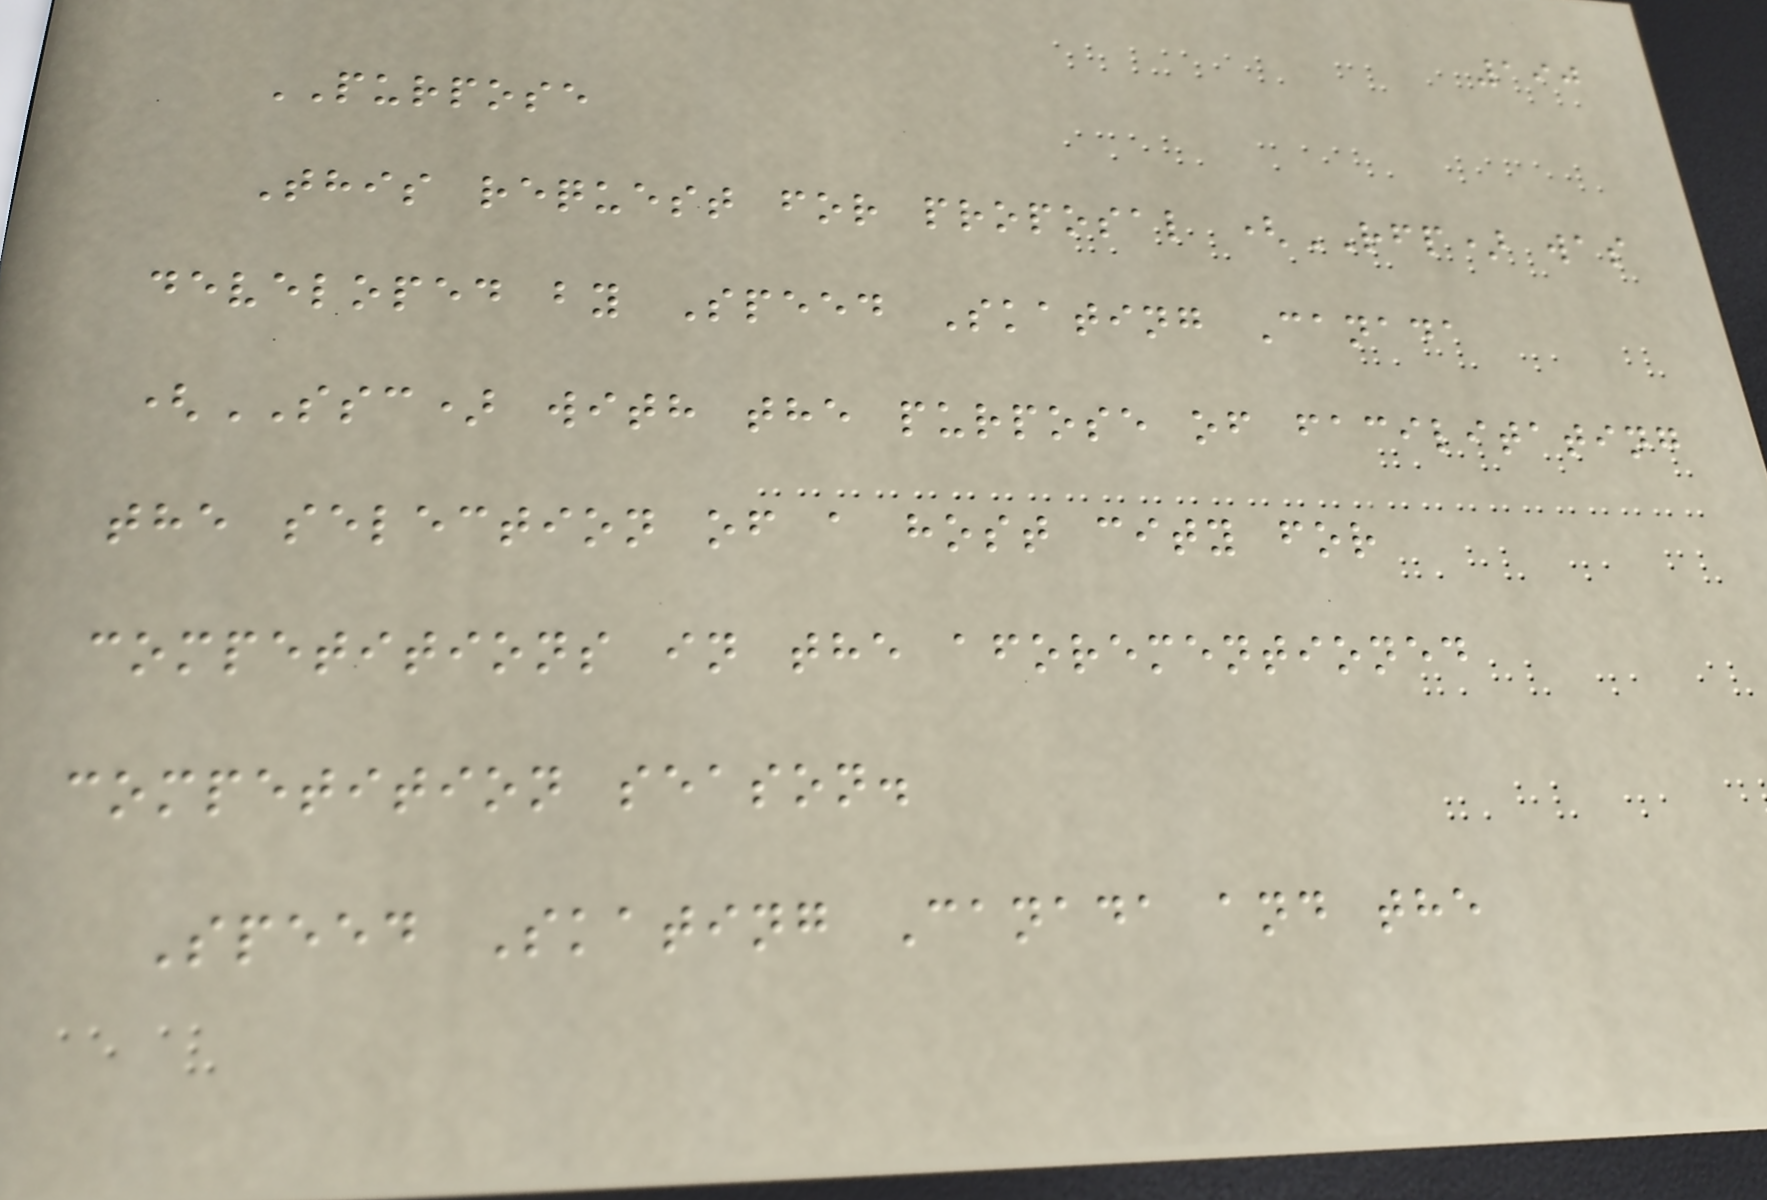190
PURPOSE
This request for proposal (RFP) was
developed by Speed Skating Canada
(SSC) with the purpose of facilitating
the selection of a host city for
competitions in the aforementioned
competition season.
Speed Skating Canada and the
